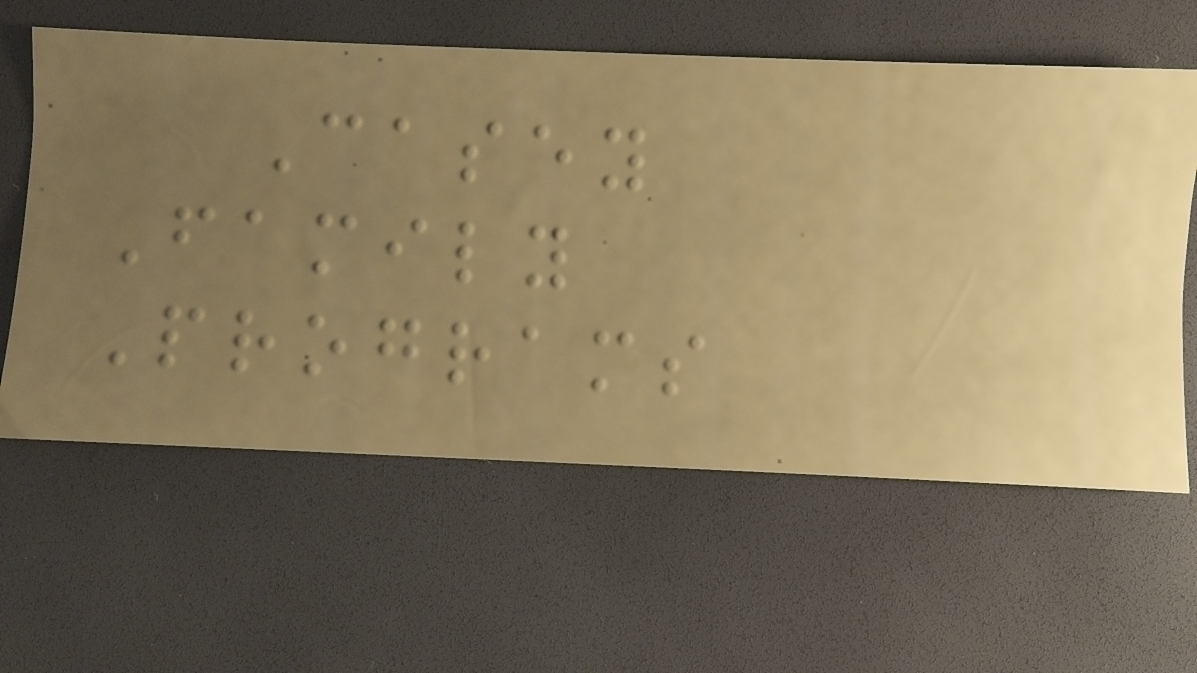Casey
Family
Programs
